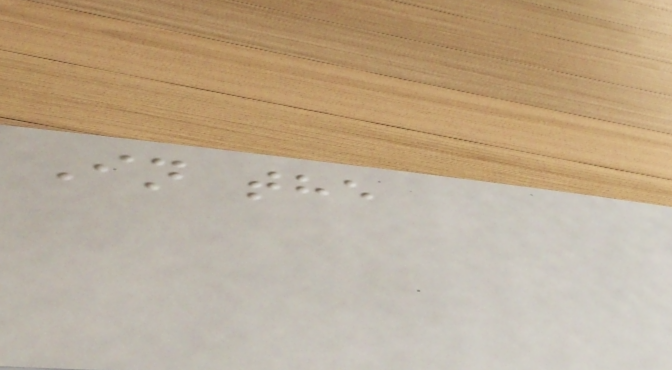In the
